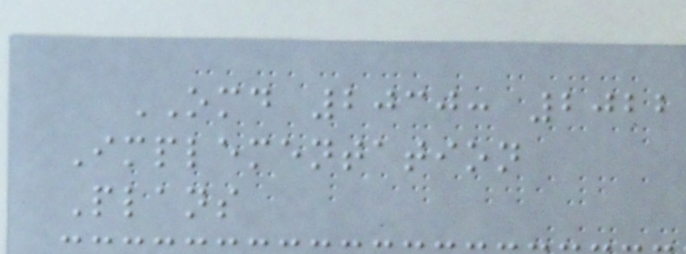OMD 2030: 2022
Implementation
Plans
